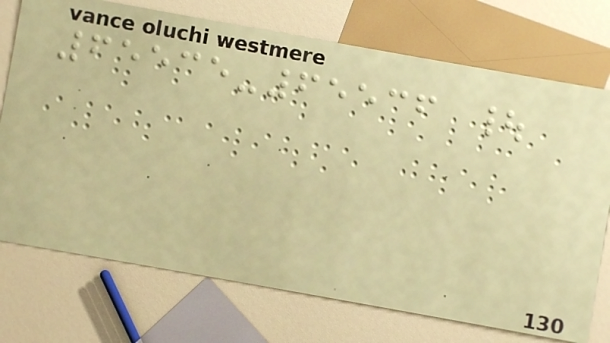65535-65536 |
